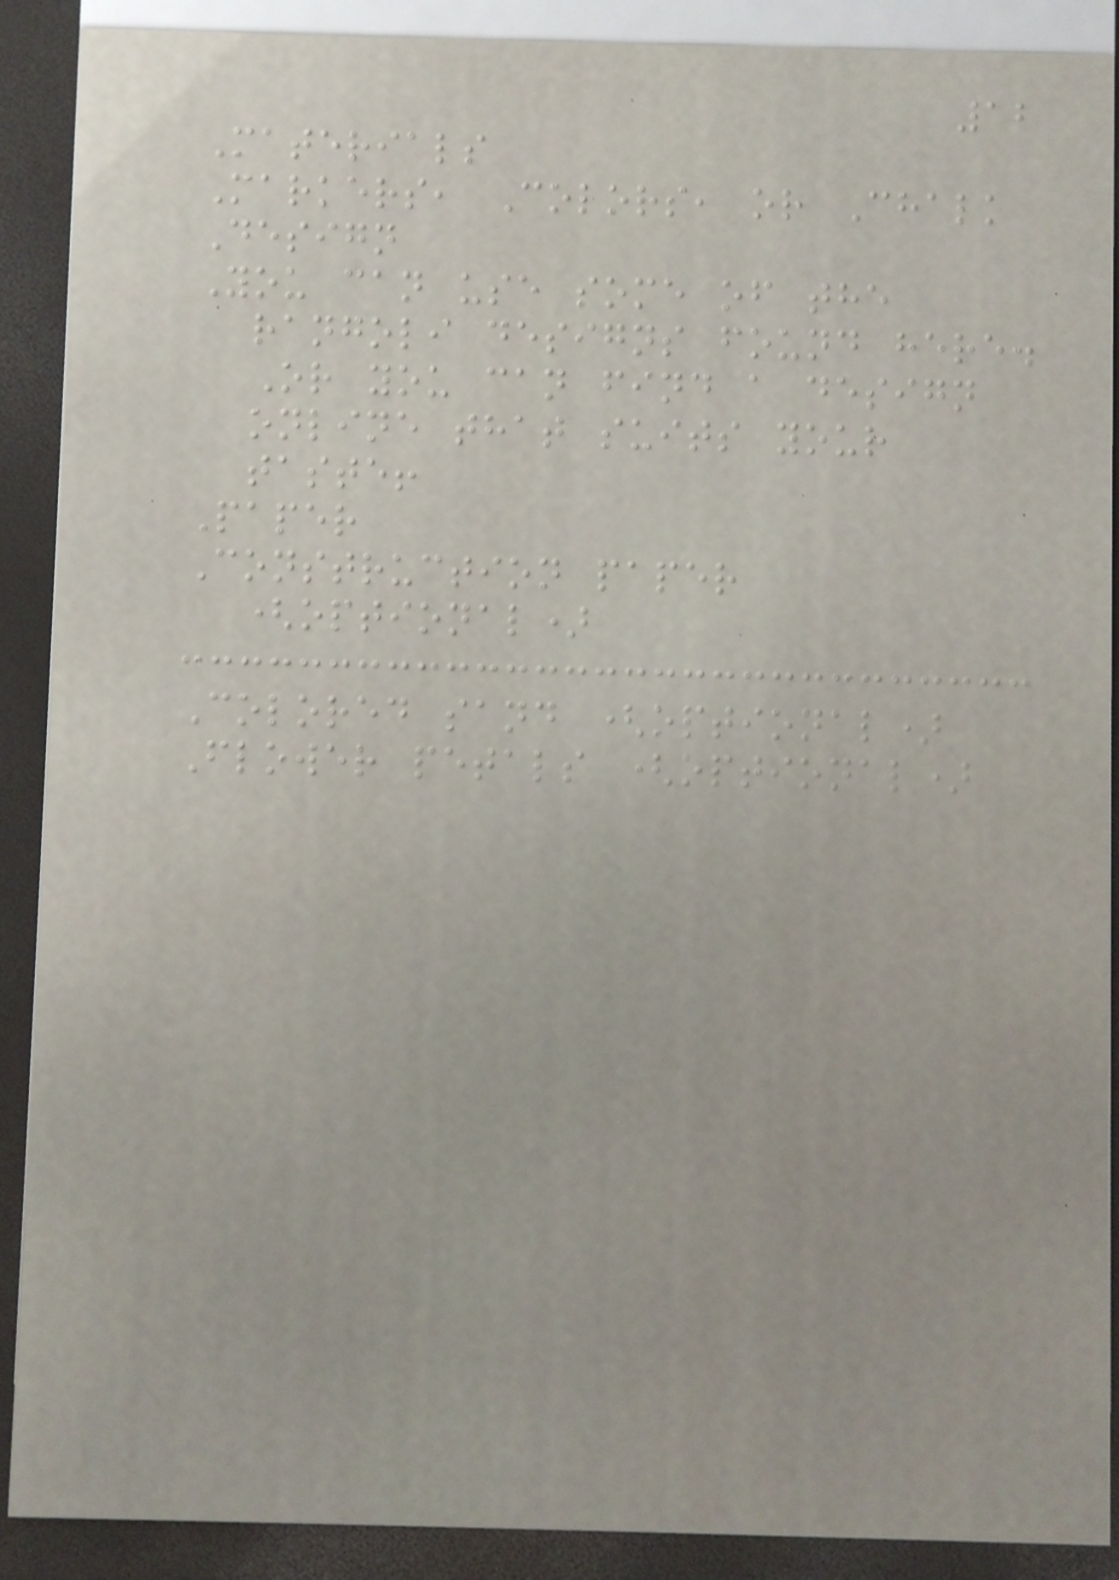12
Materials
Markers, Colors, or Chalk
Design
You can use some of the
rangoli designs found here.
Or you can find a design
online that suits your
taste!
Paper
Construction paper
(optional)
Colored sand (optional)
Flower petals (optional)
